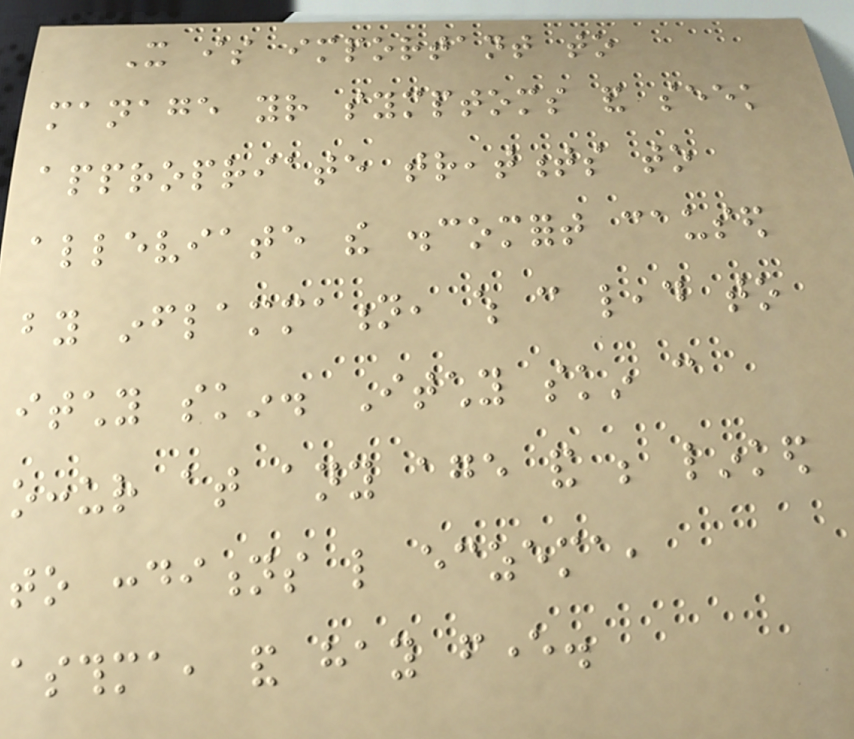It is important to
manage your symptoms and seek
appropriate treatments to
alleviate the discomfort caused
by inflammation, which can lead to
itchy skin. Itchy skin can
occur at any age and be linked
to conditions like eczema,
asthma, and hay fever.
